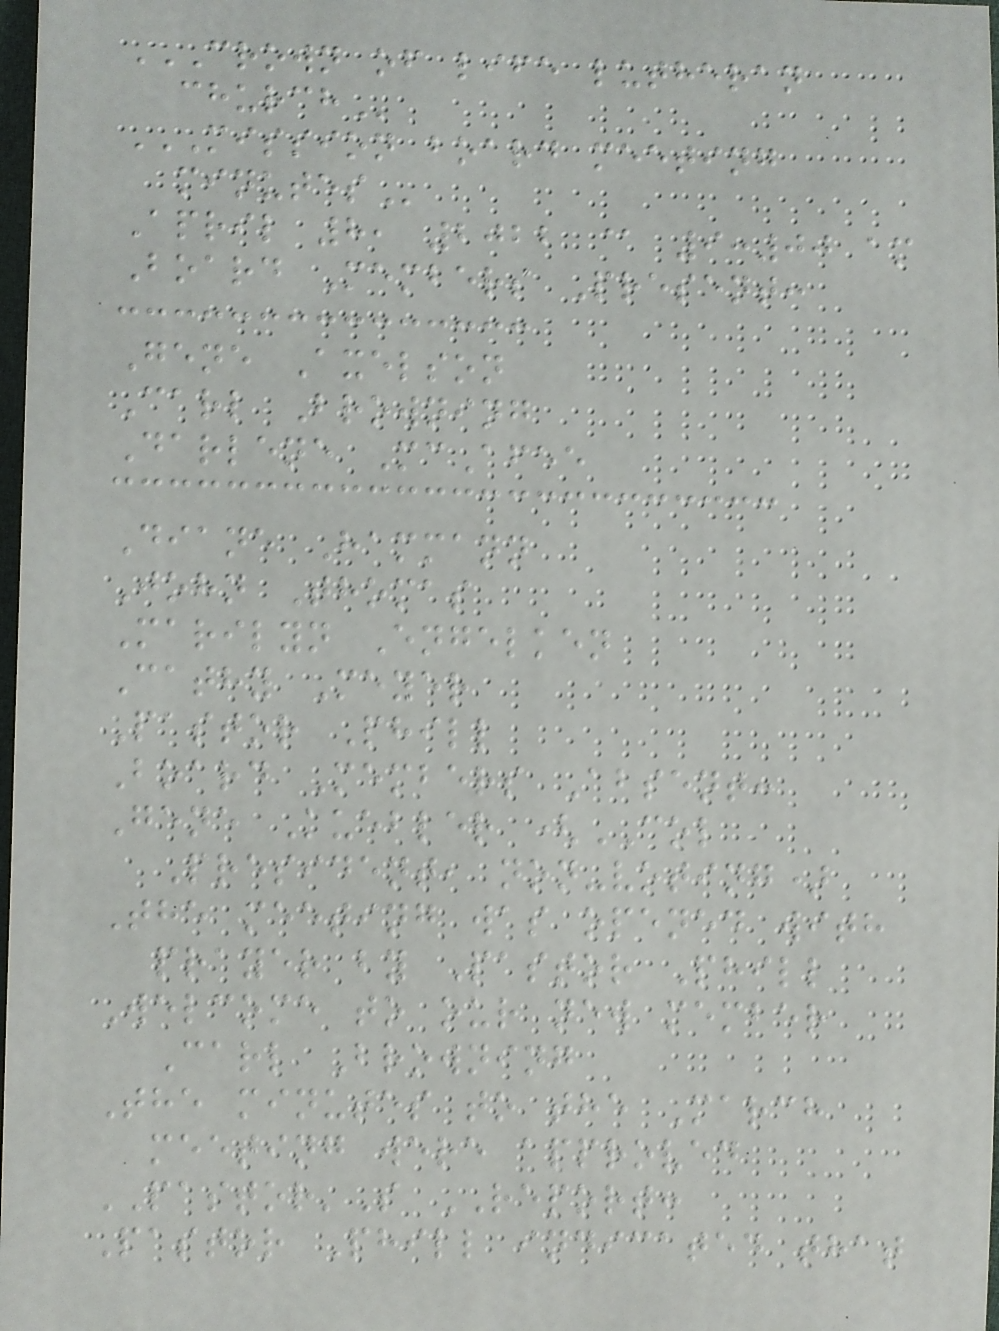CROWN OF LIFE LUTHERAN
CHURCH
MISSION BOARD MEETING
MINUTES
April 8, 2022 @ 9:00 am
Board Members Present:
Gene Axelson
Carl Browning
Darlene McAfee
Diane Hammann
John Thomas
Marilyn Engelken
Cathy Meyer
Pastor Phill
Board Members Absent:
Gene Kuebler (COL
President, non-voting)
The meeting was opened with
prayer by Pastor Phill
Welcome to our new member
Carl Browning
The minutes to the March
meeting were approved
PASTOR'S REPORT:
Pastor Phill indicated that
